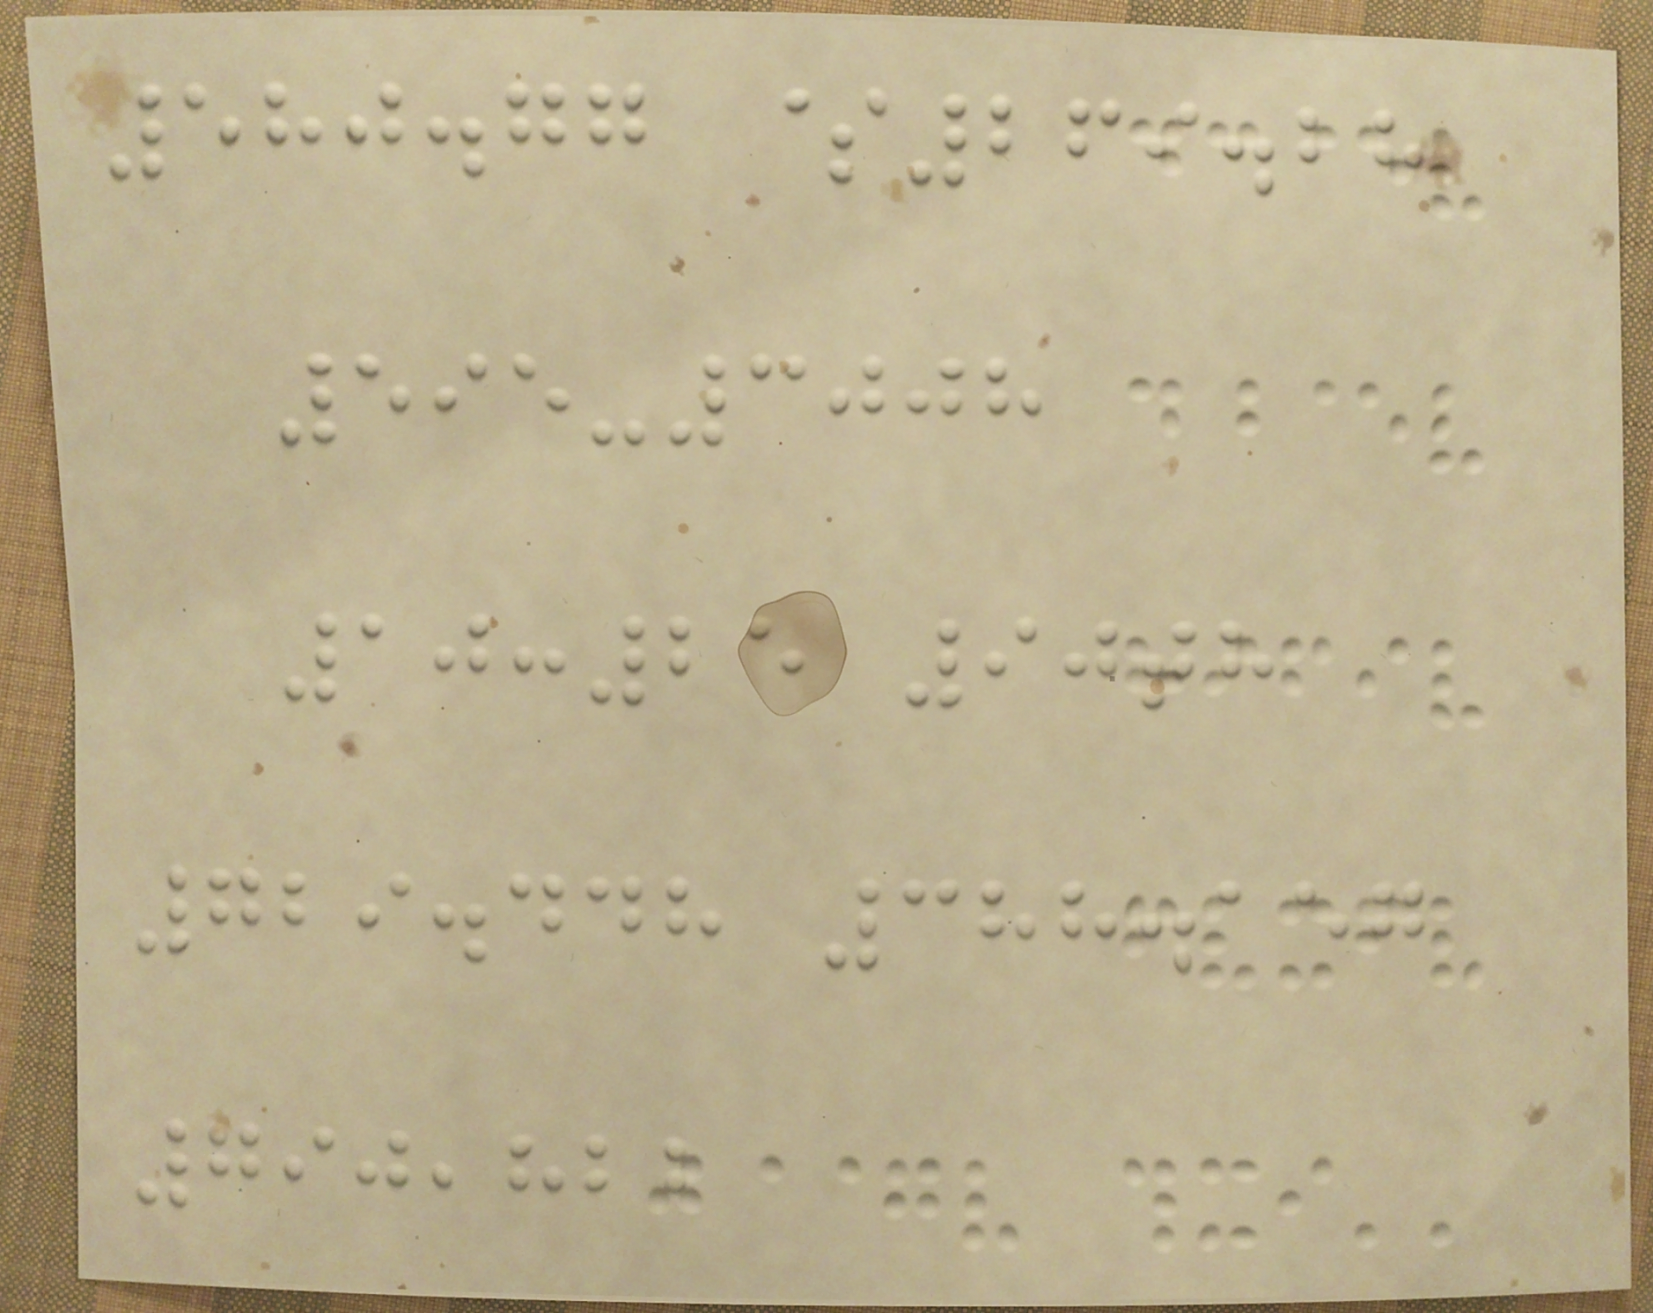580.77 $269.28
595-3008
10:25 90th
729.448 388.157
790,822
